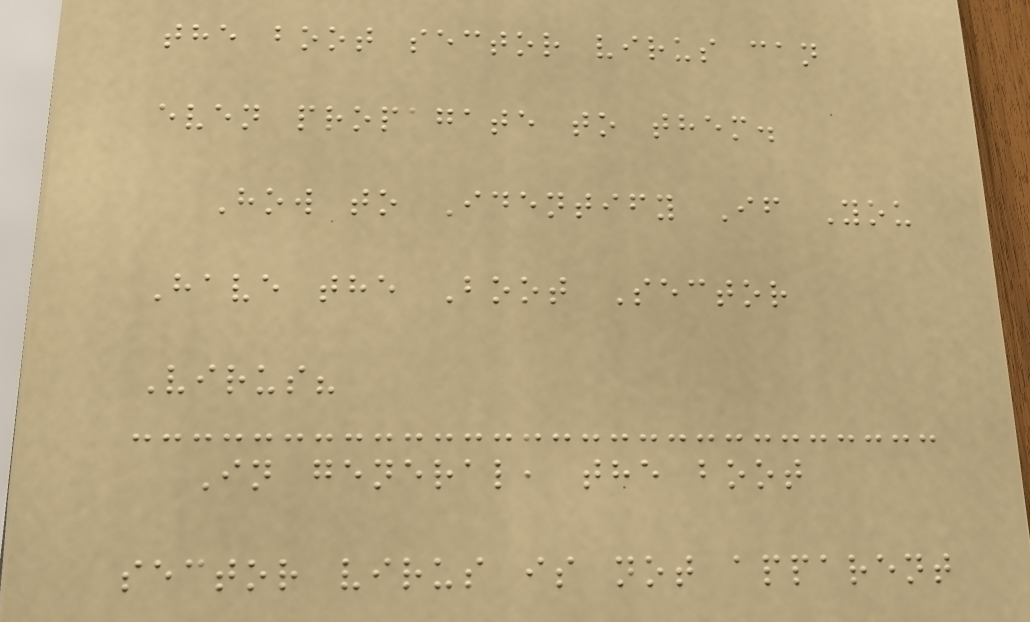the boot sector virus can
even propagate to them.
How to Identify If You
Have the Boot Sector
Virus?
In general, the boot
sector virus is not apparent
